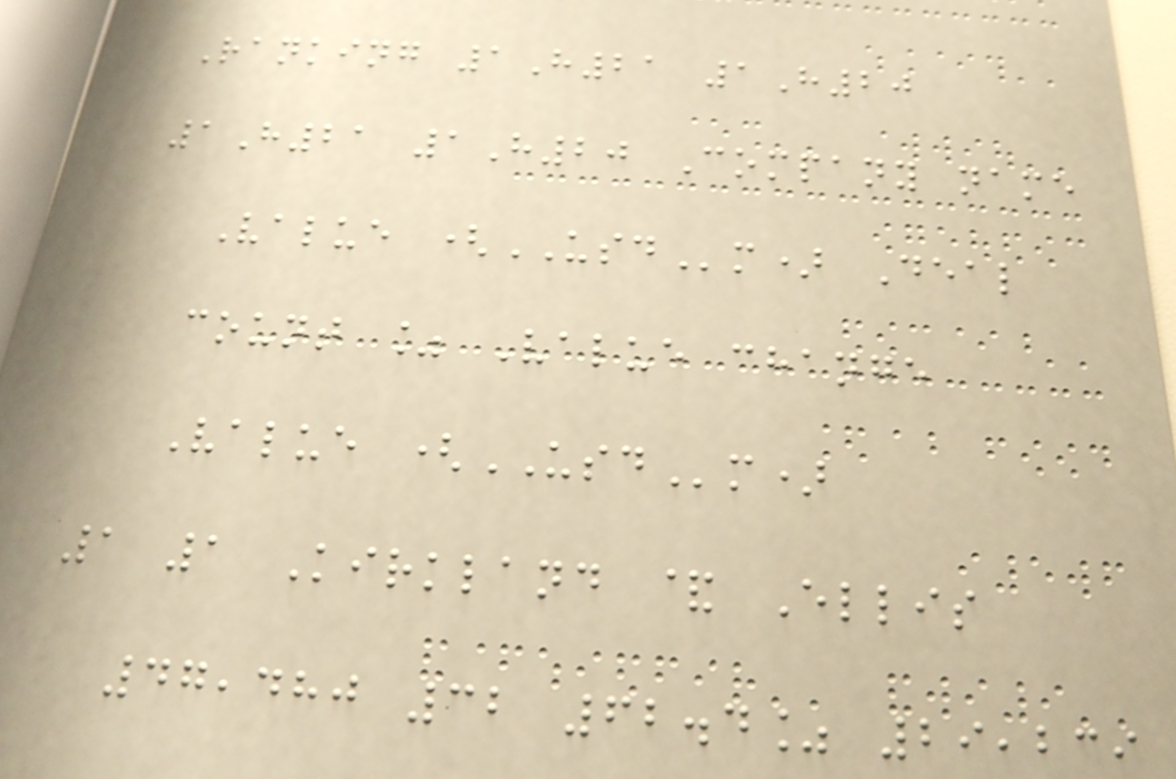Ranking 1H21 1H20
1H21 1H20 Company name
Value (USDm) Deal
count % Value change
Value (USDm)
1 1 Kirkland & Ellis
47,480 32 62.4% 29,239
